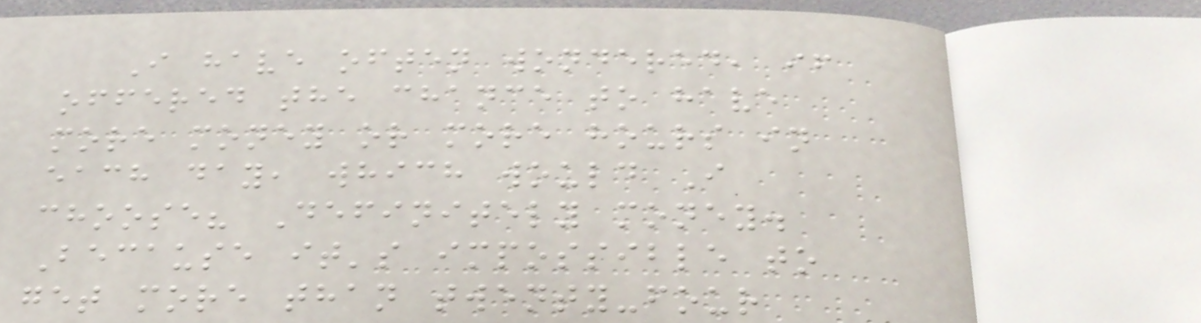I have often wondered, if
offered the chance to have
more money or more hours in
each day, which would I
choose? Definitely money.
Because it's impossible to
get more than twenty-four
